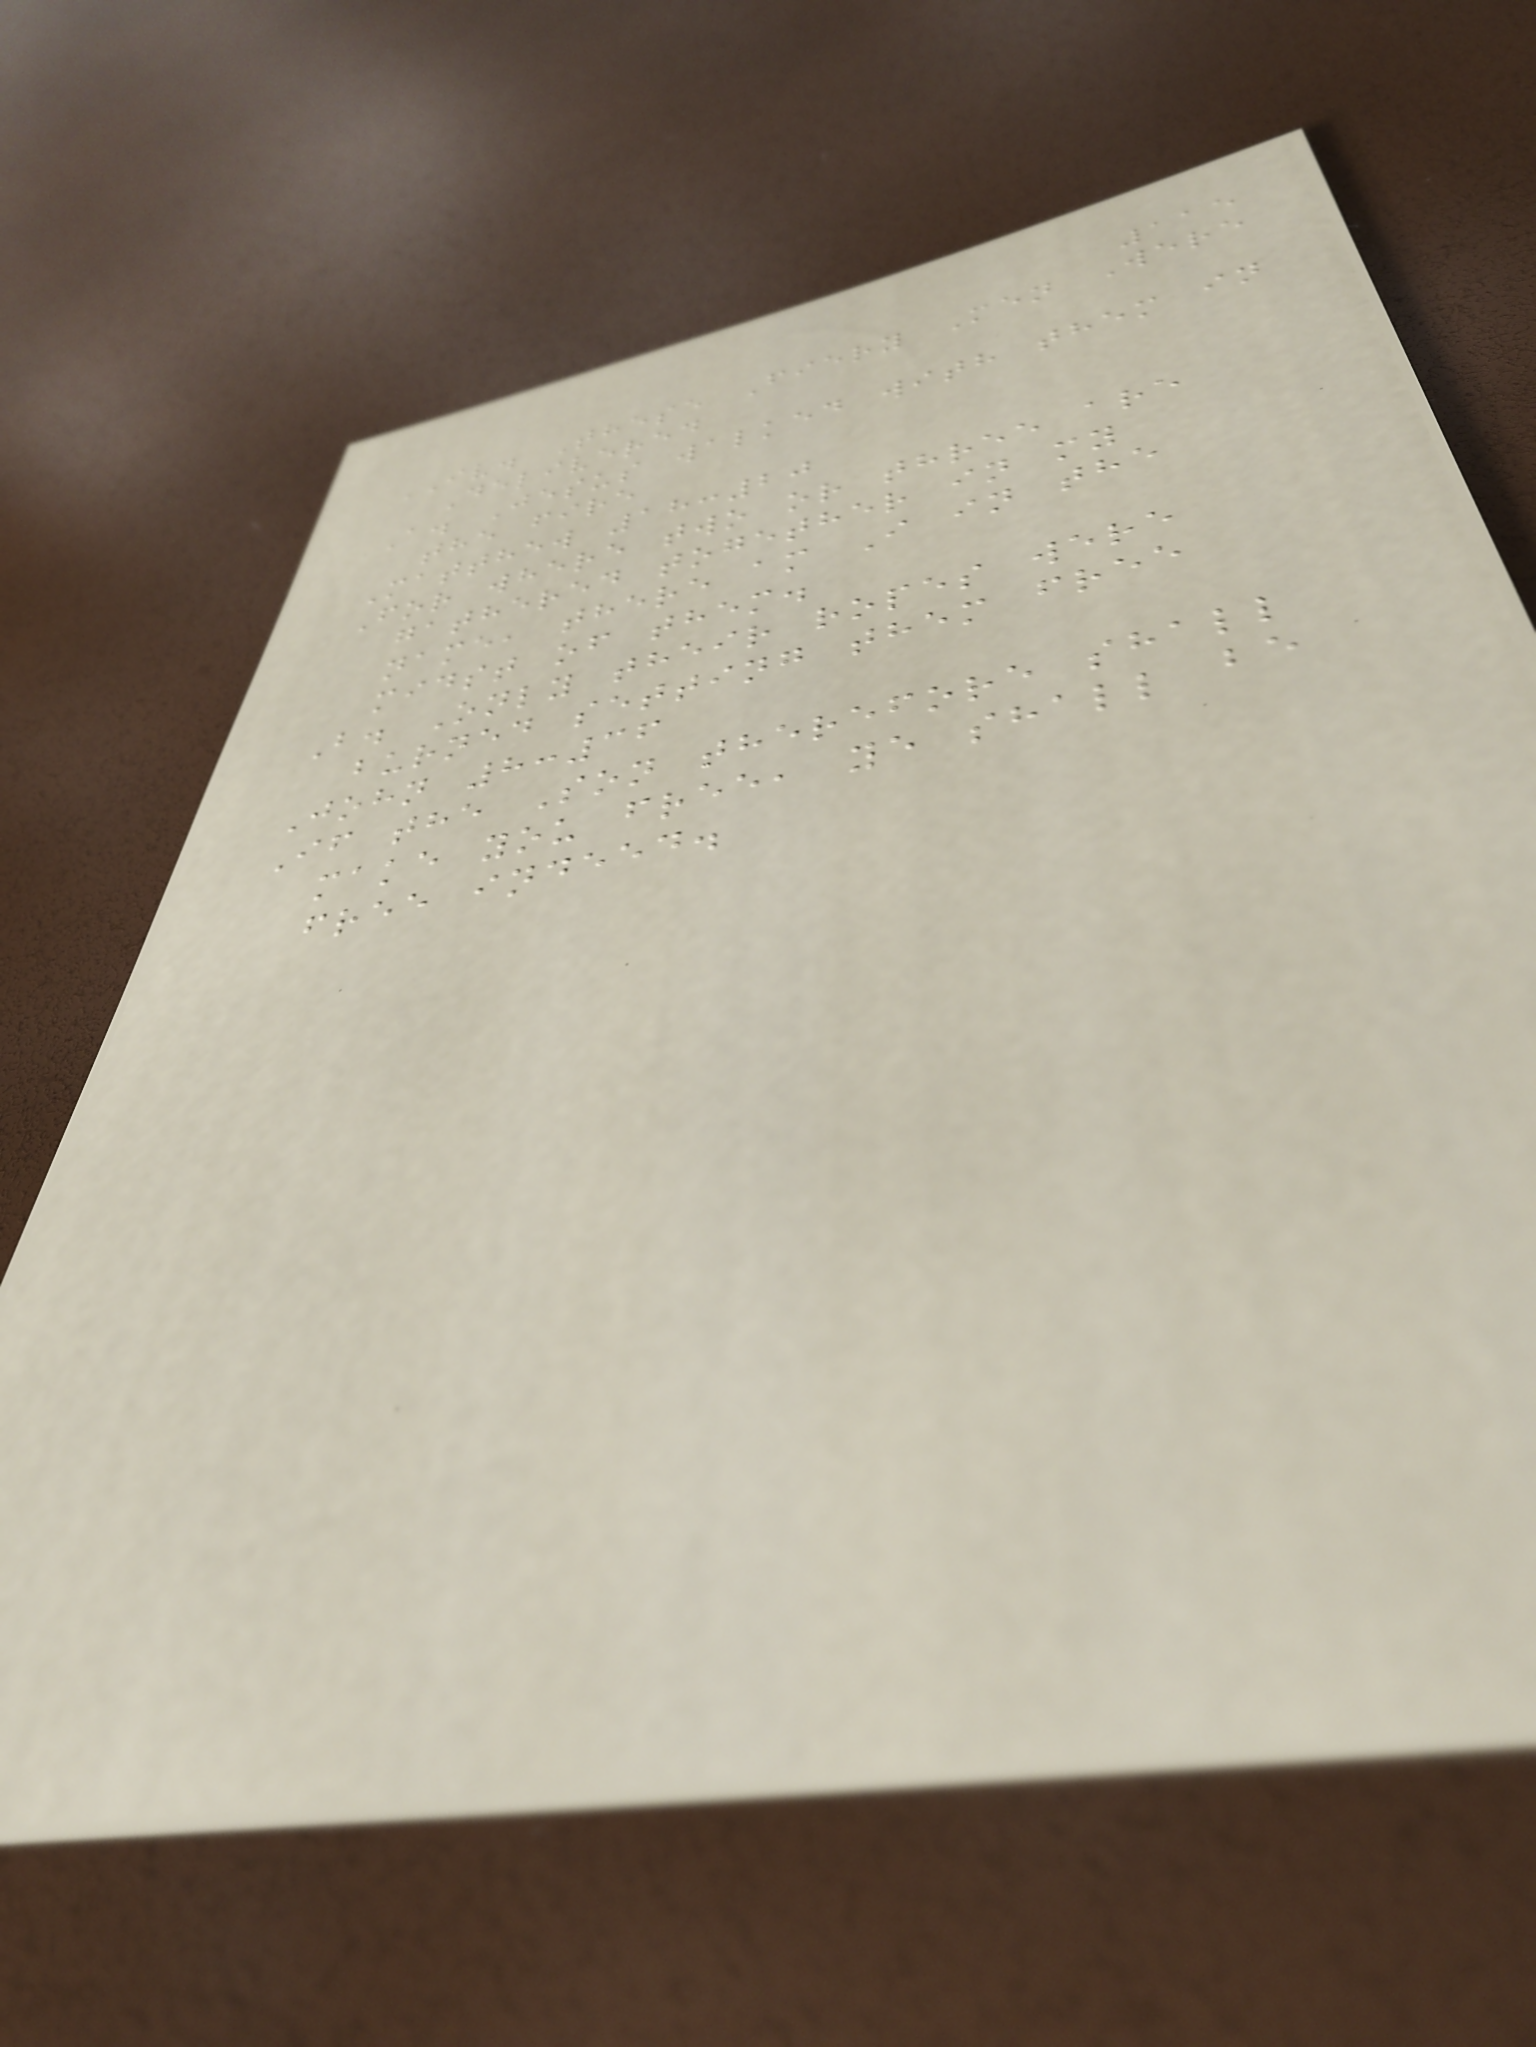115
IV. These Fiery Men Were
Delivered
A. Jesus walked with them in
the fire
Matthew 18:20
For where two or three are
gathered together in my
name, there am I in the
midst of them.
B. Only their ropes were
burned setting them free
John 8:36
If the Son therefore shall
make you free, ye shall be
free indeed.
